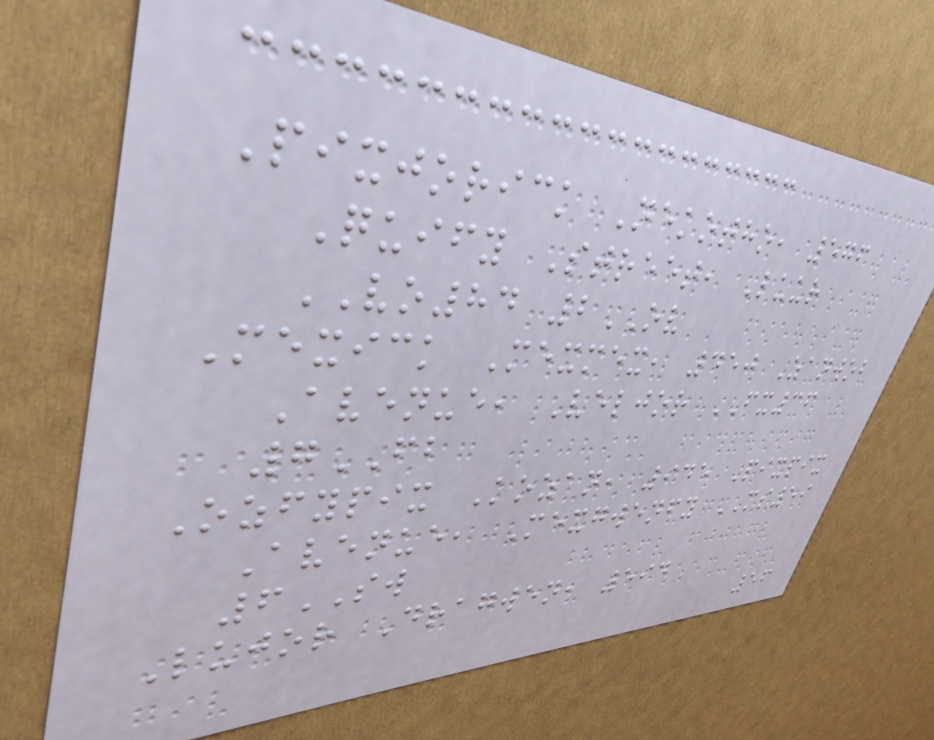Pixjorick Nekotho, 576
Quify Street, Luur
VO84 2OV
Mexick Mexmex, 450 Zanwob
Avenue, Veljor FX36
7FB
Ozfypix Kozan, 945 Pixpix
Avenue, Mexgwenfy MS59
6SW
Lujor Dragwen, 594
56
